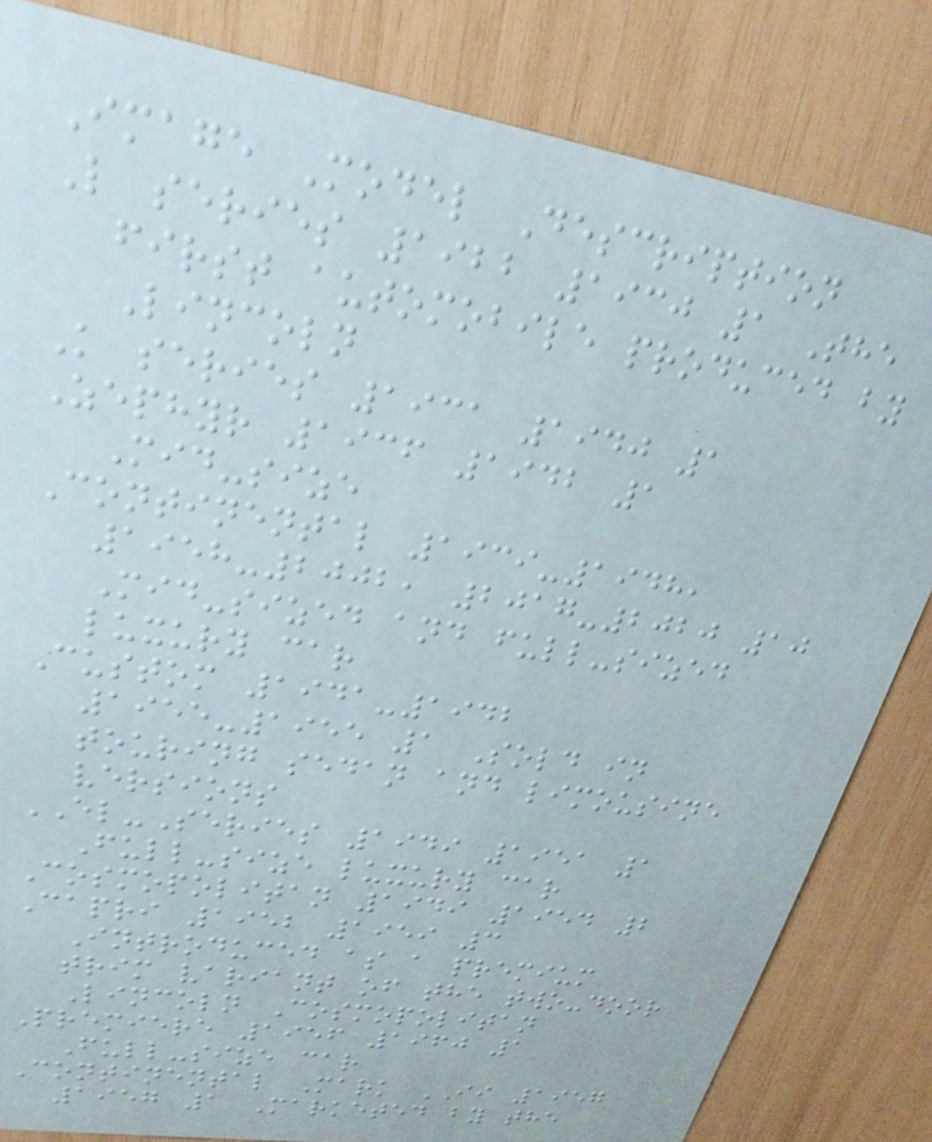Image Model Description
L series 1922 1930 1 The
first automobile produced by
Lincoln
K series 1931 1940 1
Zephyr 1936 1942 1
Mid-size
Continental 1939-1948,
1958-2002, 2017-2020 10
Mid-sized and full-sized
luxury car
Custom 1941-1942
1955-1955 1 Sold in
touring sedan and limousine
versions
EL-Series 1949 1951 1
Full-size luxury car
Cosmopolitan 1949 1954 2
Capri 1952 1959 3
Introduced as a premium
trim variant of the two-door
Lincoln Cosmopolitan
Premiere 1956 1960 1
Full-size car
Continental Mark II 1957
1957 1 Marketed by the
